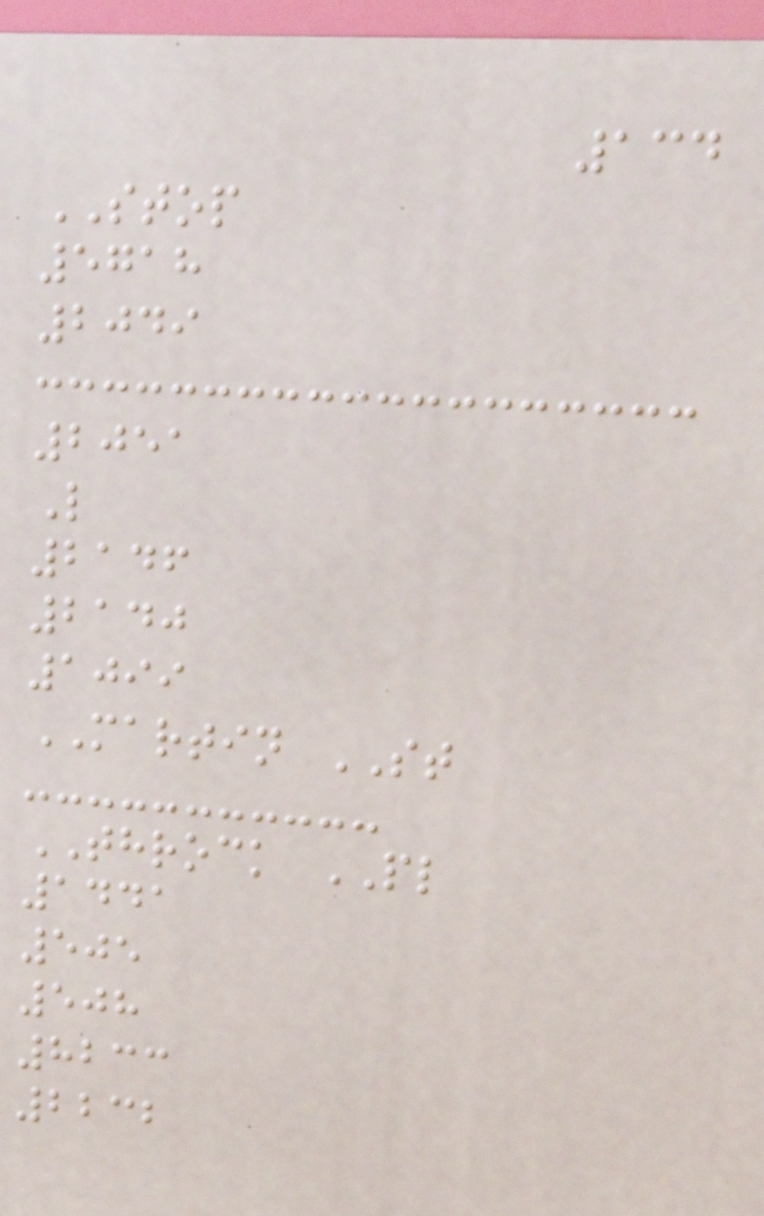134
STOP
5718
2049
2051
L
2146
2140
1099
MARTIN ST
THROCK PL
1441
505
508
8233
2232
